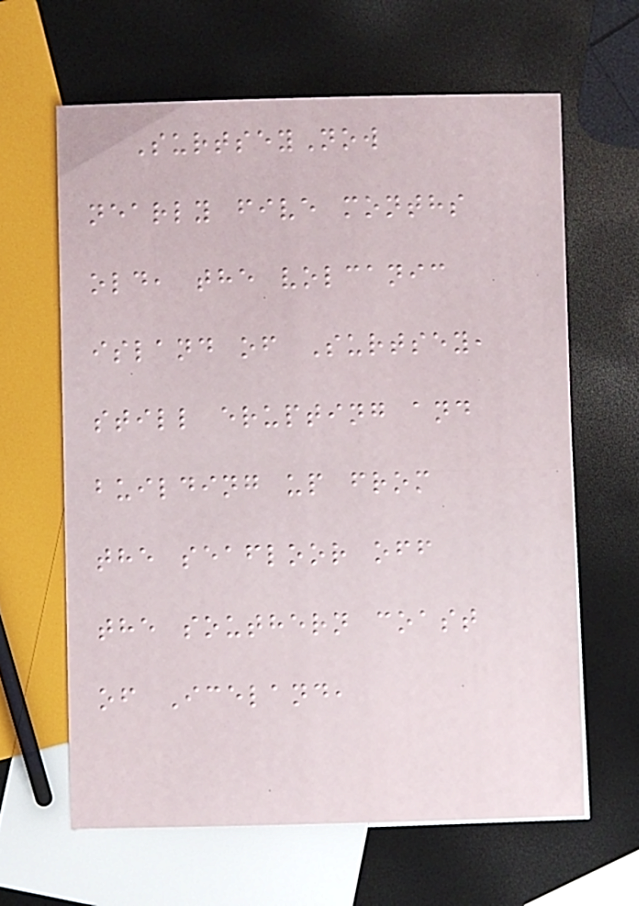SurtseyNow
nearly five months
old, the volcanic
island of Surtsey,
still erupting and
building up from
the seafloor off
the southern coast
of Iceland,
